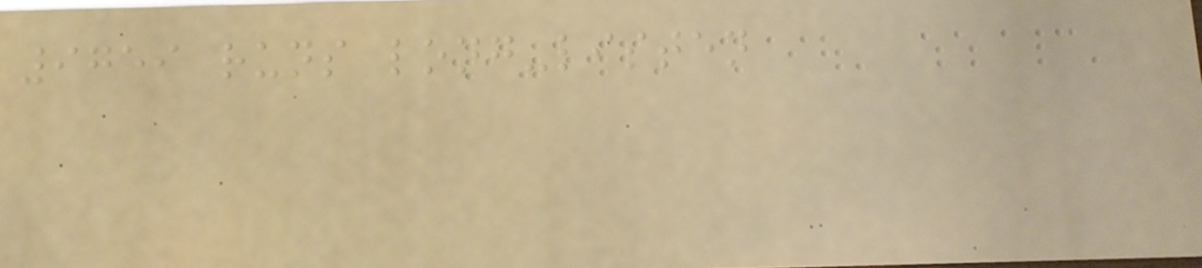9759 runs long-listen
